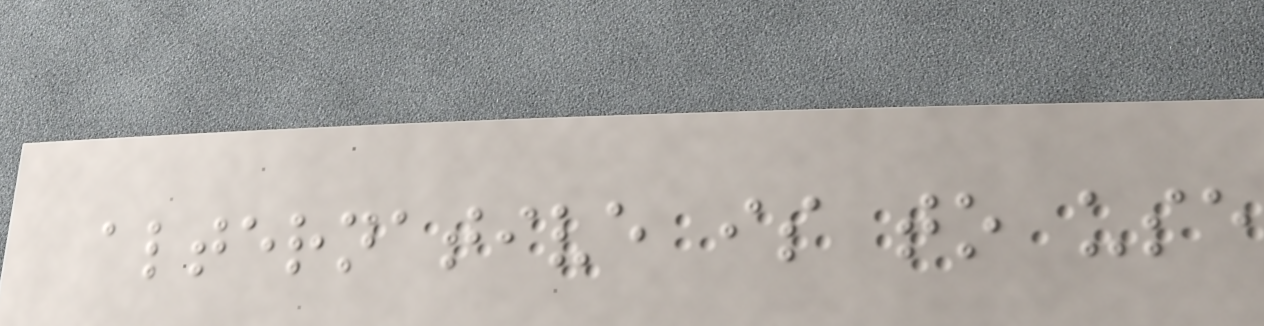alternative is to use
